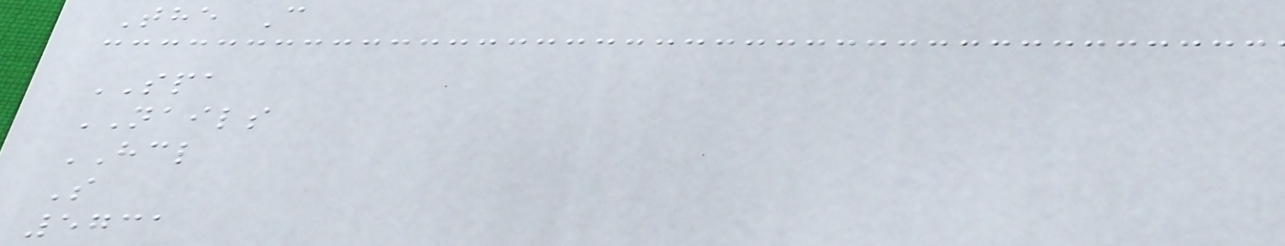The C
SPA
NAILS
HCL
S
5731
